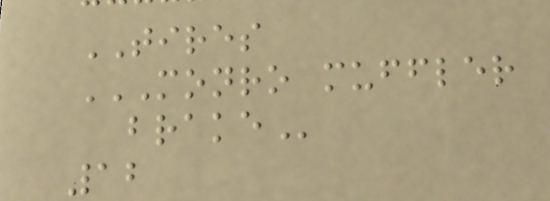TIRES
MONRO MUFFLER
BRAKE
12
